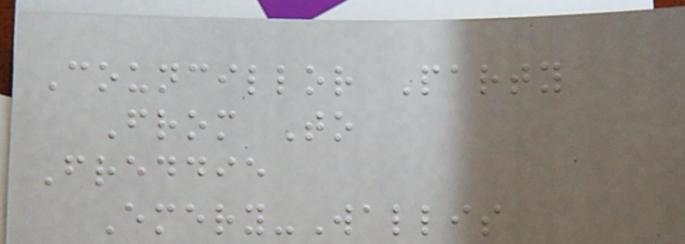Councillor Party
From To
Freddie
Emery-Wallis
